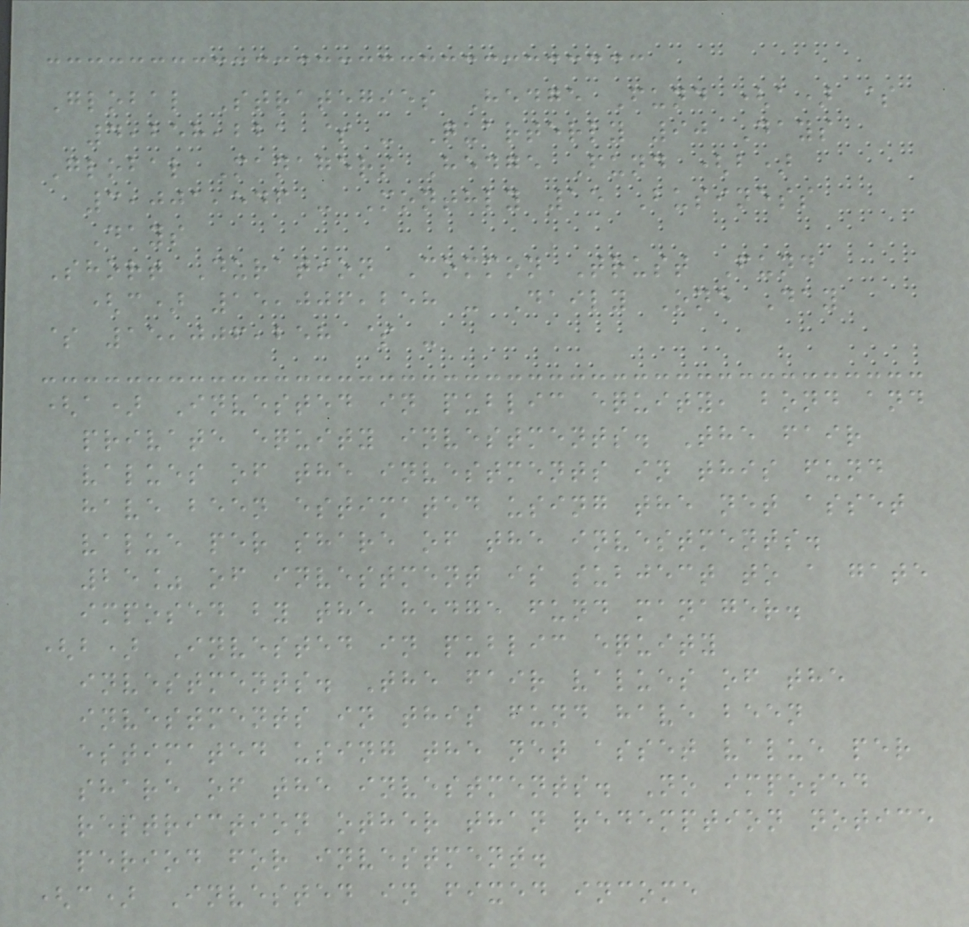Global Strategies Hedge Fund (a) $
4,258,221 $ - Quarterly 90 Days
Global Managers Hedge Fund (b)
3,001,546 - Monthly 15 Business
Days
Short Duration Common Trust Fund
(c) 15,006,258 - Daily One Day
$ 15,006,258 $ -
(a) Invested in public equity, bond and
private equity investments. The fair
values of the investments in this fund
have been estimated using the net asset
value per share of the investments.
25% of investment is subject to a gate
imposed by the hedge fund manager.
(b) Invested in public equity
investments. The fair values of the
investments in this fund have been
estimated using the net asset value per
share of the investments. No imposed
restriction other than redemption notice
period for investment.
(c) Invested in fixed income
